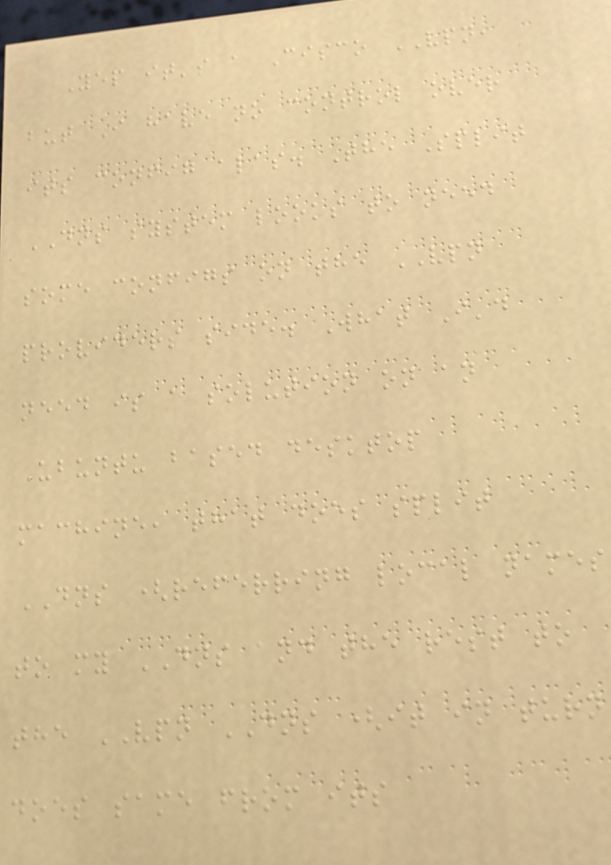Yep it's a Cisco VPN,
but I have no control over
its config alas. The Split
DNS system looks to need
some configs on the VPN
providers side. What I'd
need is a solution on an
Ubuntu based desktop
machine, that does split
DNS (referring local names
to my DNS and the rest to
the VPN DNS (it in turn
does same from its
